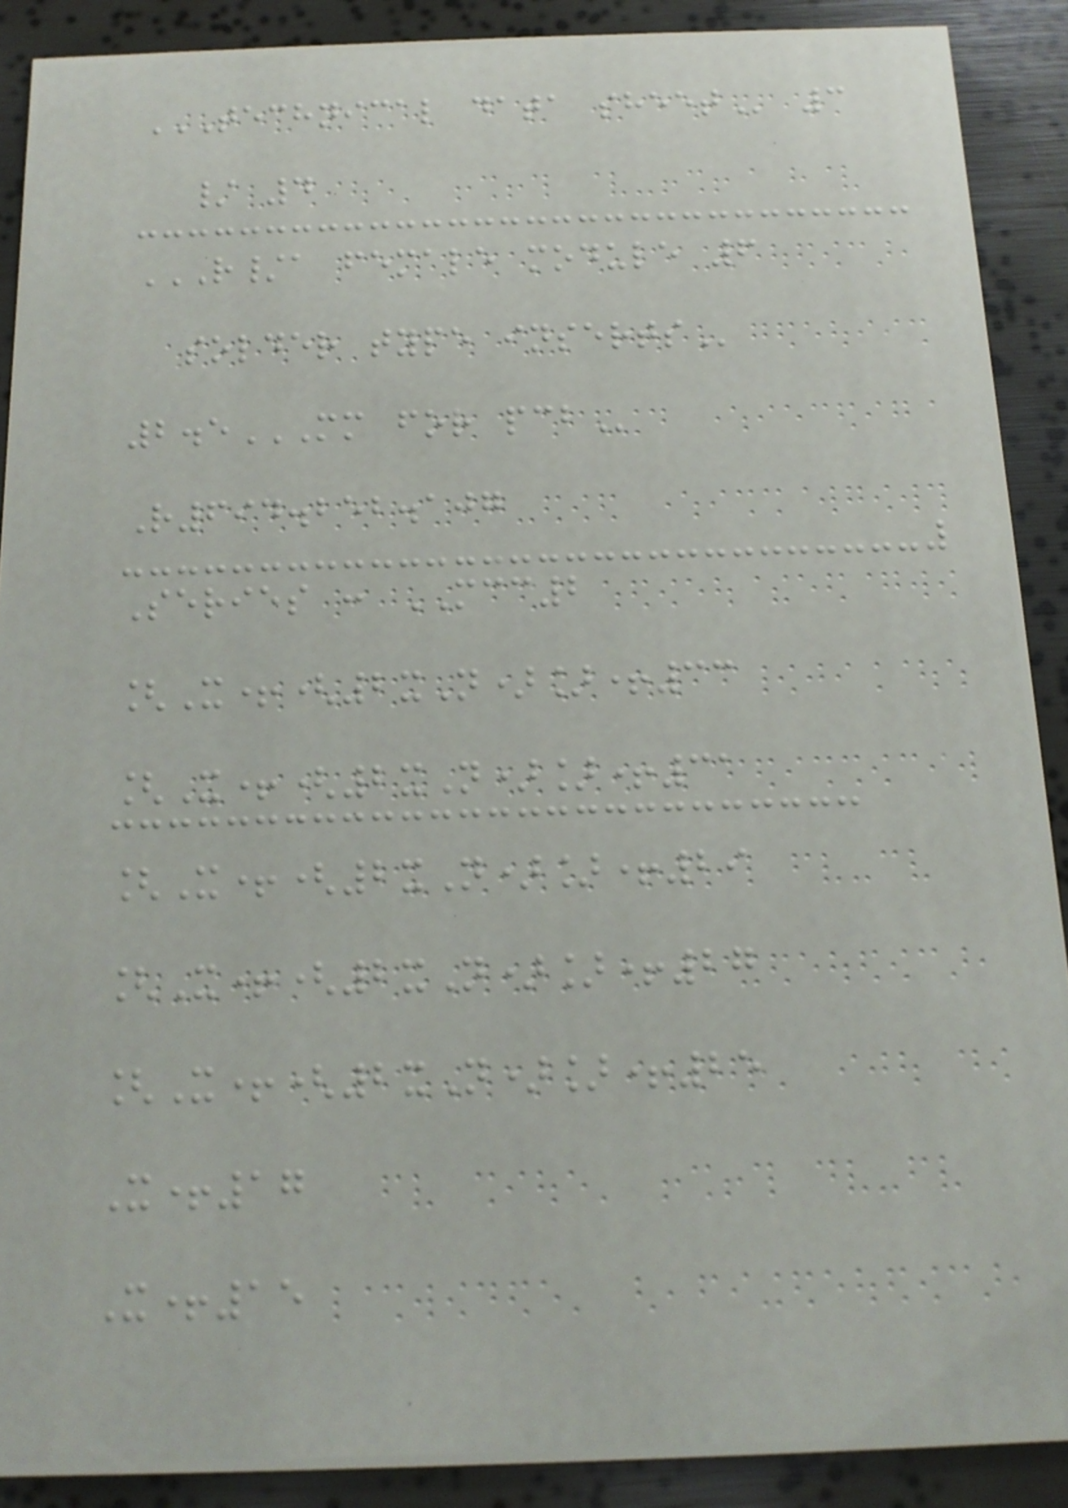TECHNICAL DATA SHEET 3
/ 4
R/A FEMALE MODULE 6
SOLDER TYPE INSERTS
2.5MM FOR PCB
R694.252.107
Series : MCC2
[X+(2xN)]+33
[X+(2xN)]+31
[X+(2xN)]+29
[X+(2xN)]+27
[X+(2xN)]+25
X+17
X+15
